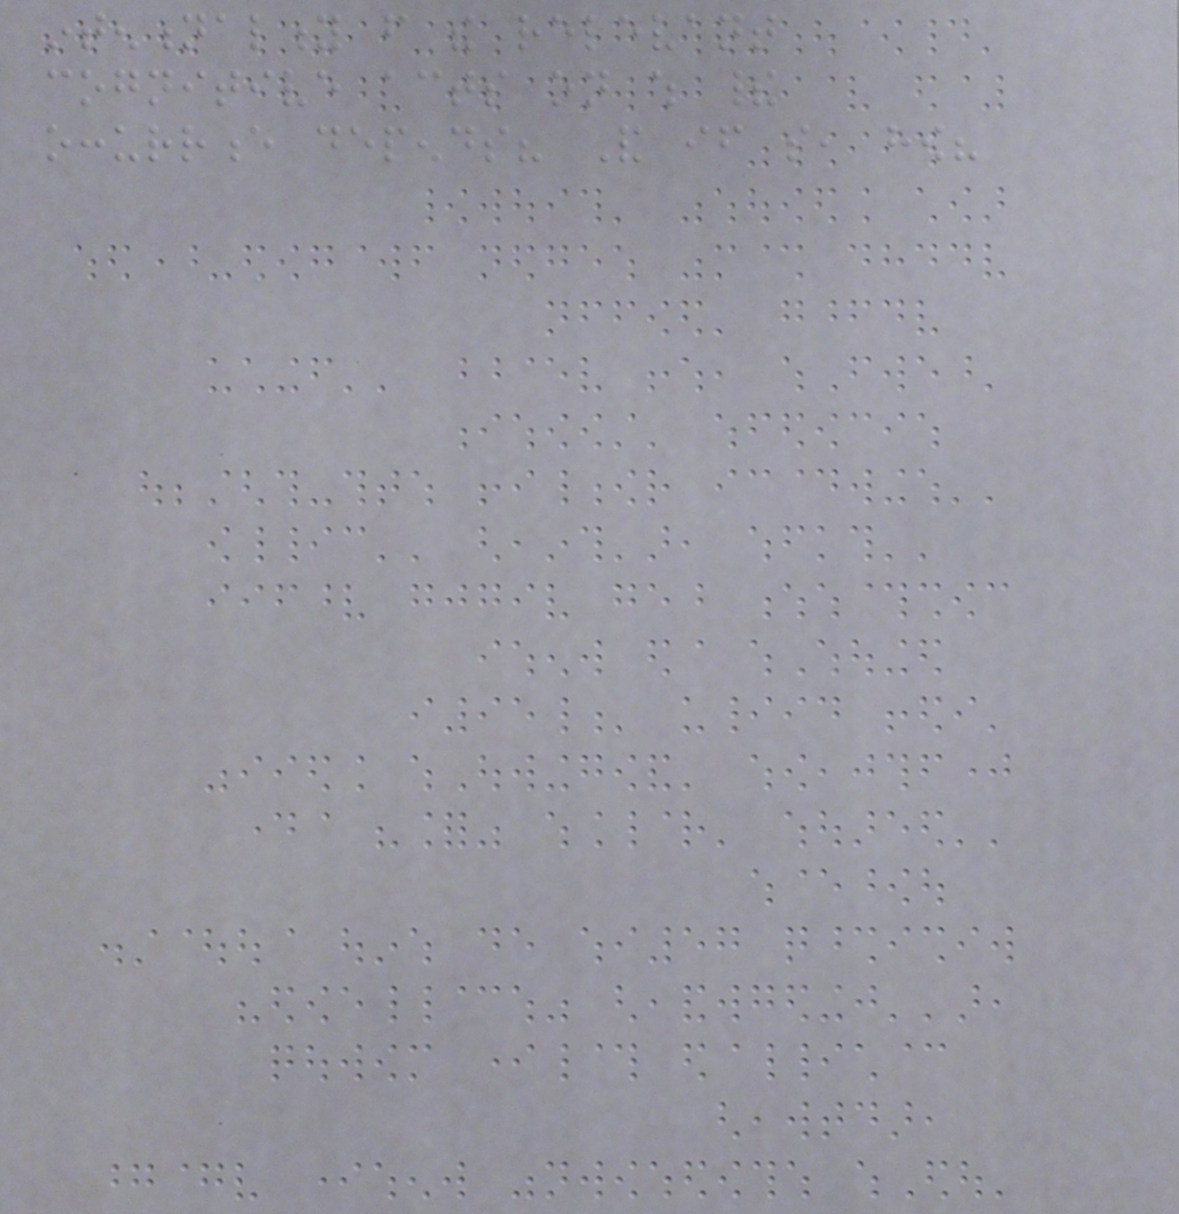intentionality from the relevant
cognitive acts on which their
occurrence depends? And if so, how?
